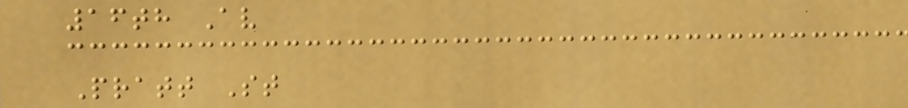16th Av
Pratt St
